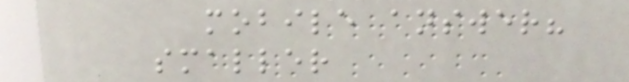mobile answer?
smaller
